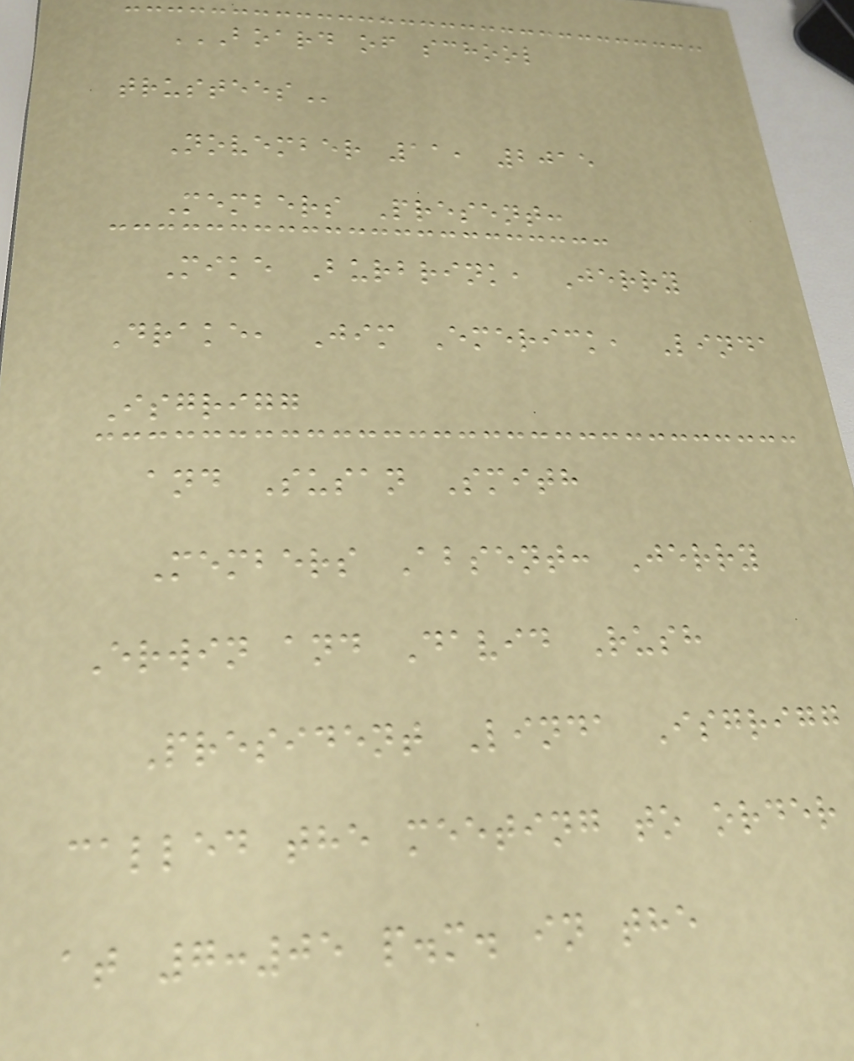BOARD OF SCHOOL
TRUSTEES
November 11, 2015
Members Present:
Mike Burbrink, Jerry
Drake, Jim Emerick, Linda
Isgrigg
and Susan Smith
Members Absent: Jerry
Erwin and David Rush
President Linda Isgrigg
called the meeting to order
at 7:05 p.m. in the
